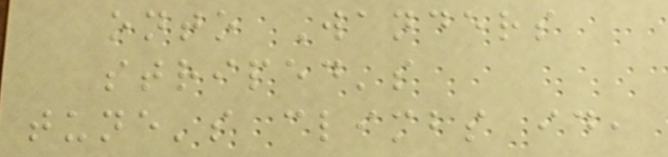onto Wanders
striped's
tune's climbs id,
